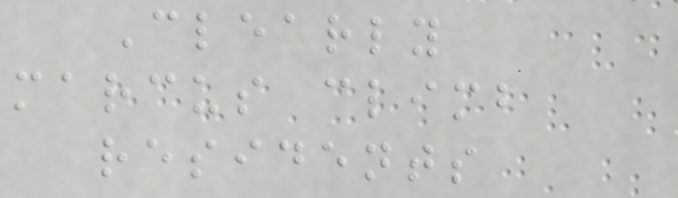Clearly
marcus climb
residents
